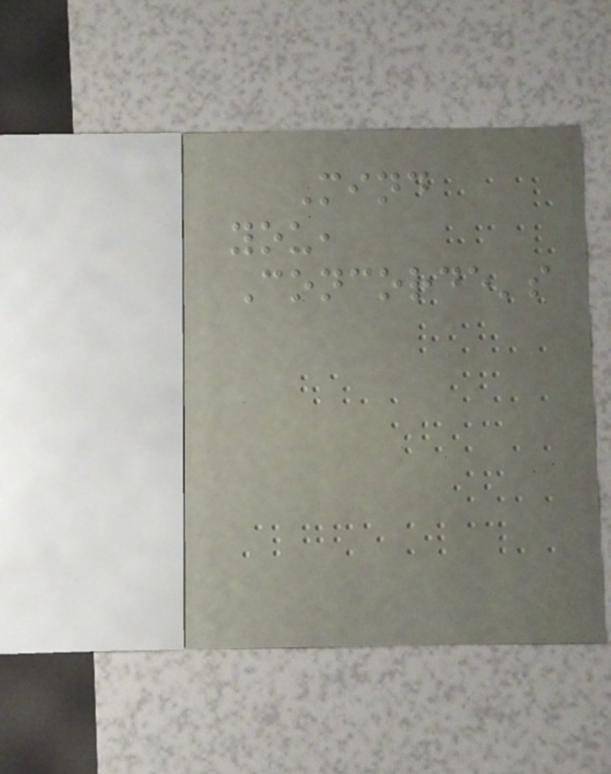Mind
you,
Concorde's
